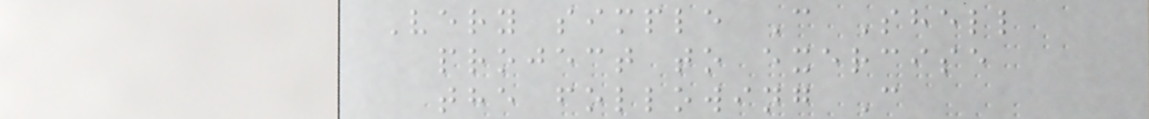Very simple C Shell
project to exercise
the following C
